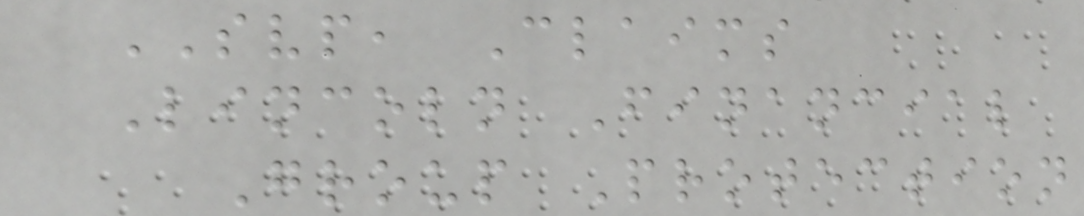SVP, Claims
Lincoln Financial
Group Protection
